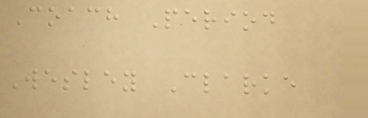Coach Period
Wesley Clarke
